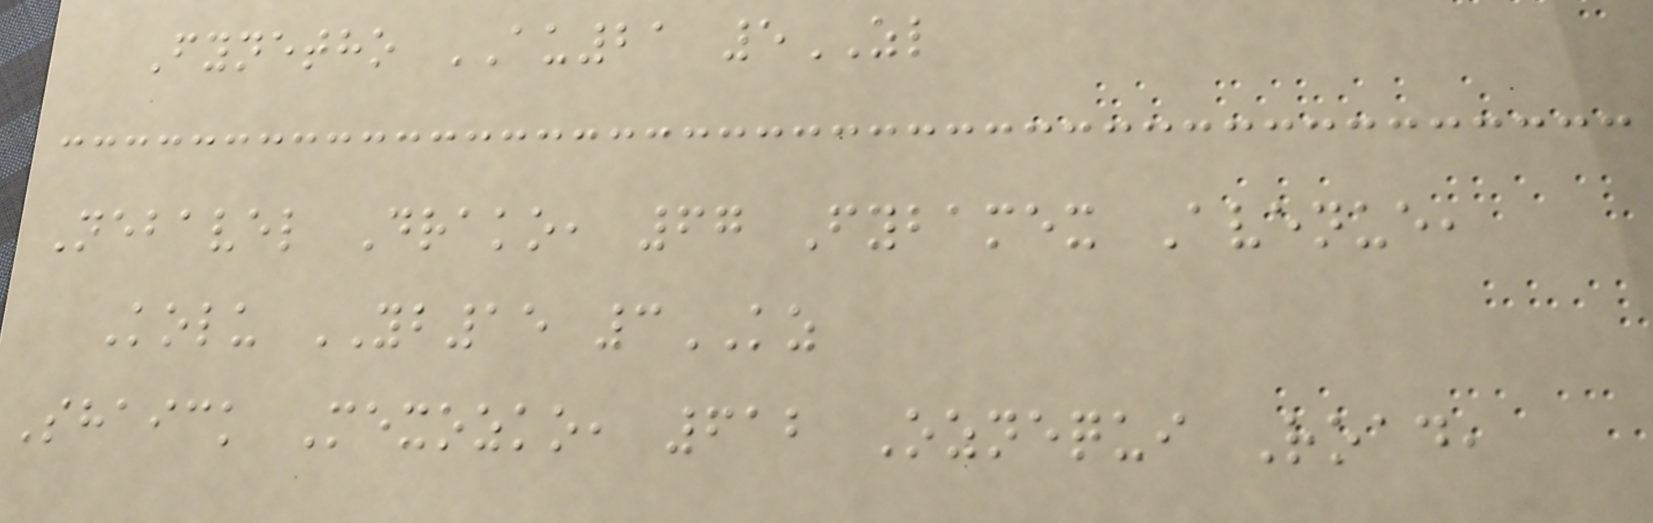Fynetho AU21 5ZL
Nebavel Drako, 67 Fybamex Avenue,
Kolu YB15 3KZ
Shaick Mexozko, 612 Oznequi Road,
